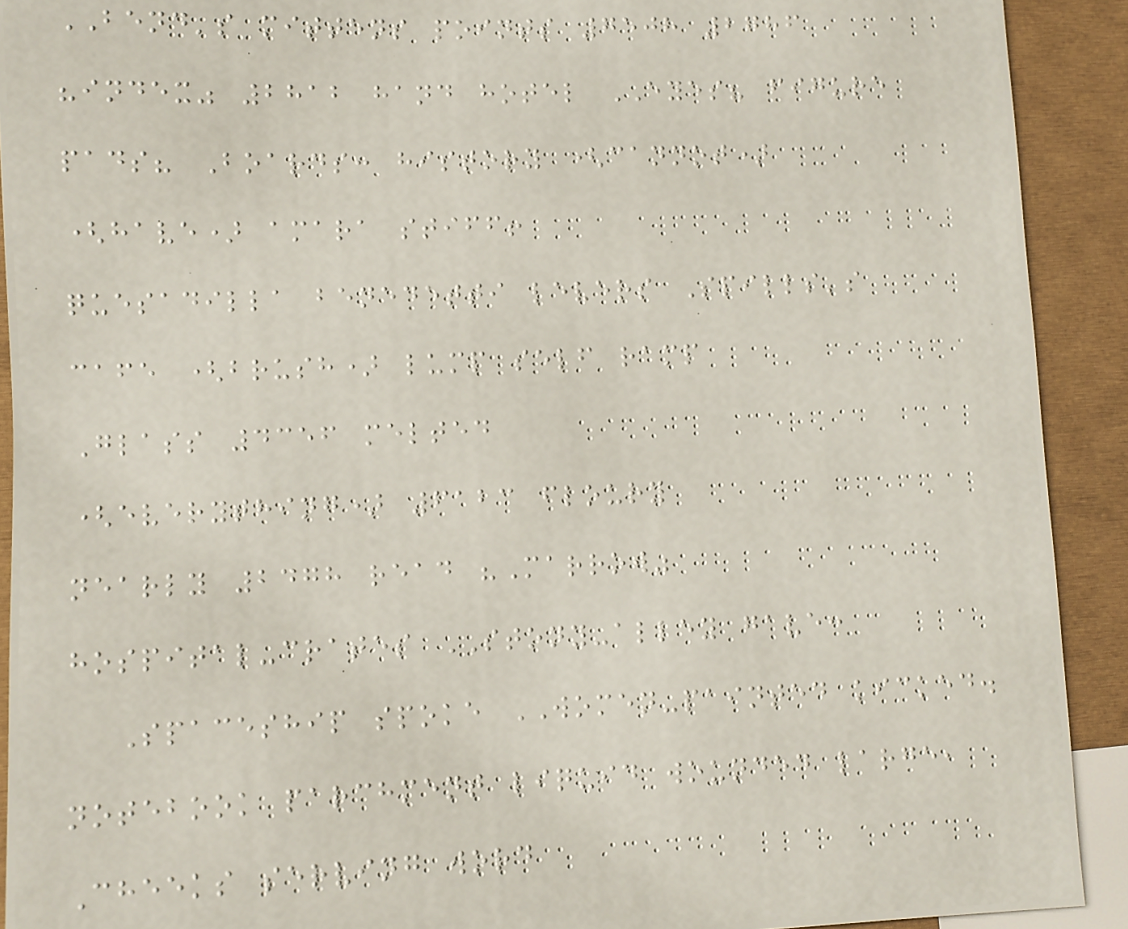BEND's mittens points 7508 2786
"index" 2812 hand hotel EYES? figure
pads? Boards: history (cannot)
(have) amara stiff!
quesadilla benedetti levers Spills's
cafe (brush) lump self ramp
Glass 4356 melted
(everything) 6123 floury
nearly 2478 read "Marrow"
hospital-crates STONY-alley gave:
Spaceship spoke WOMEN-painted kicked.
notebook parchment liquid wounded large,
Cheeks serving word
